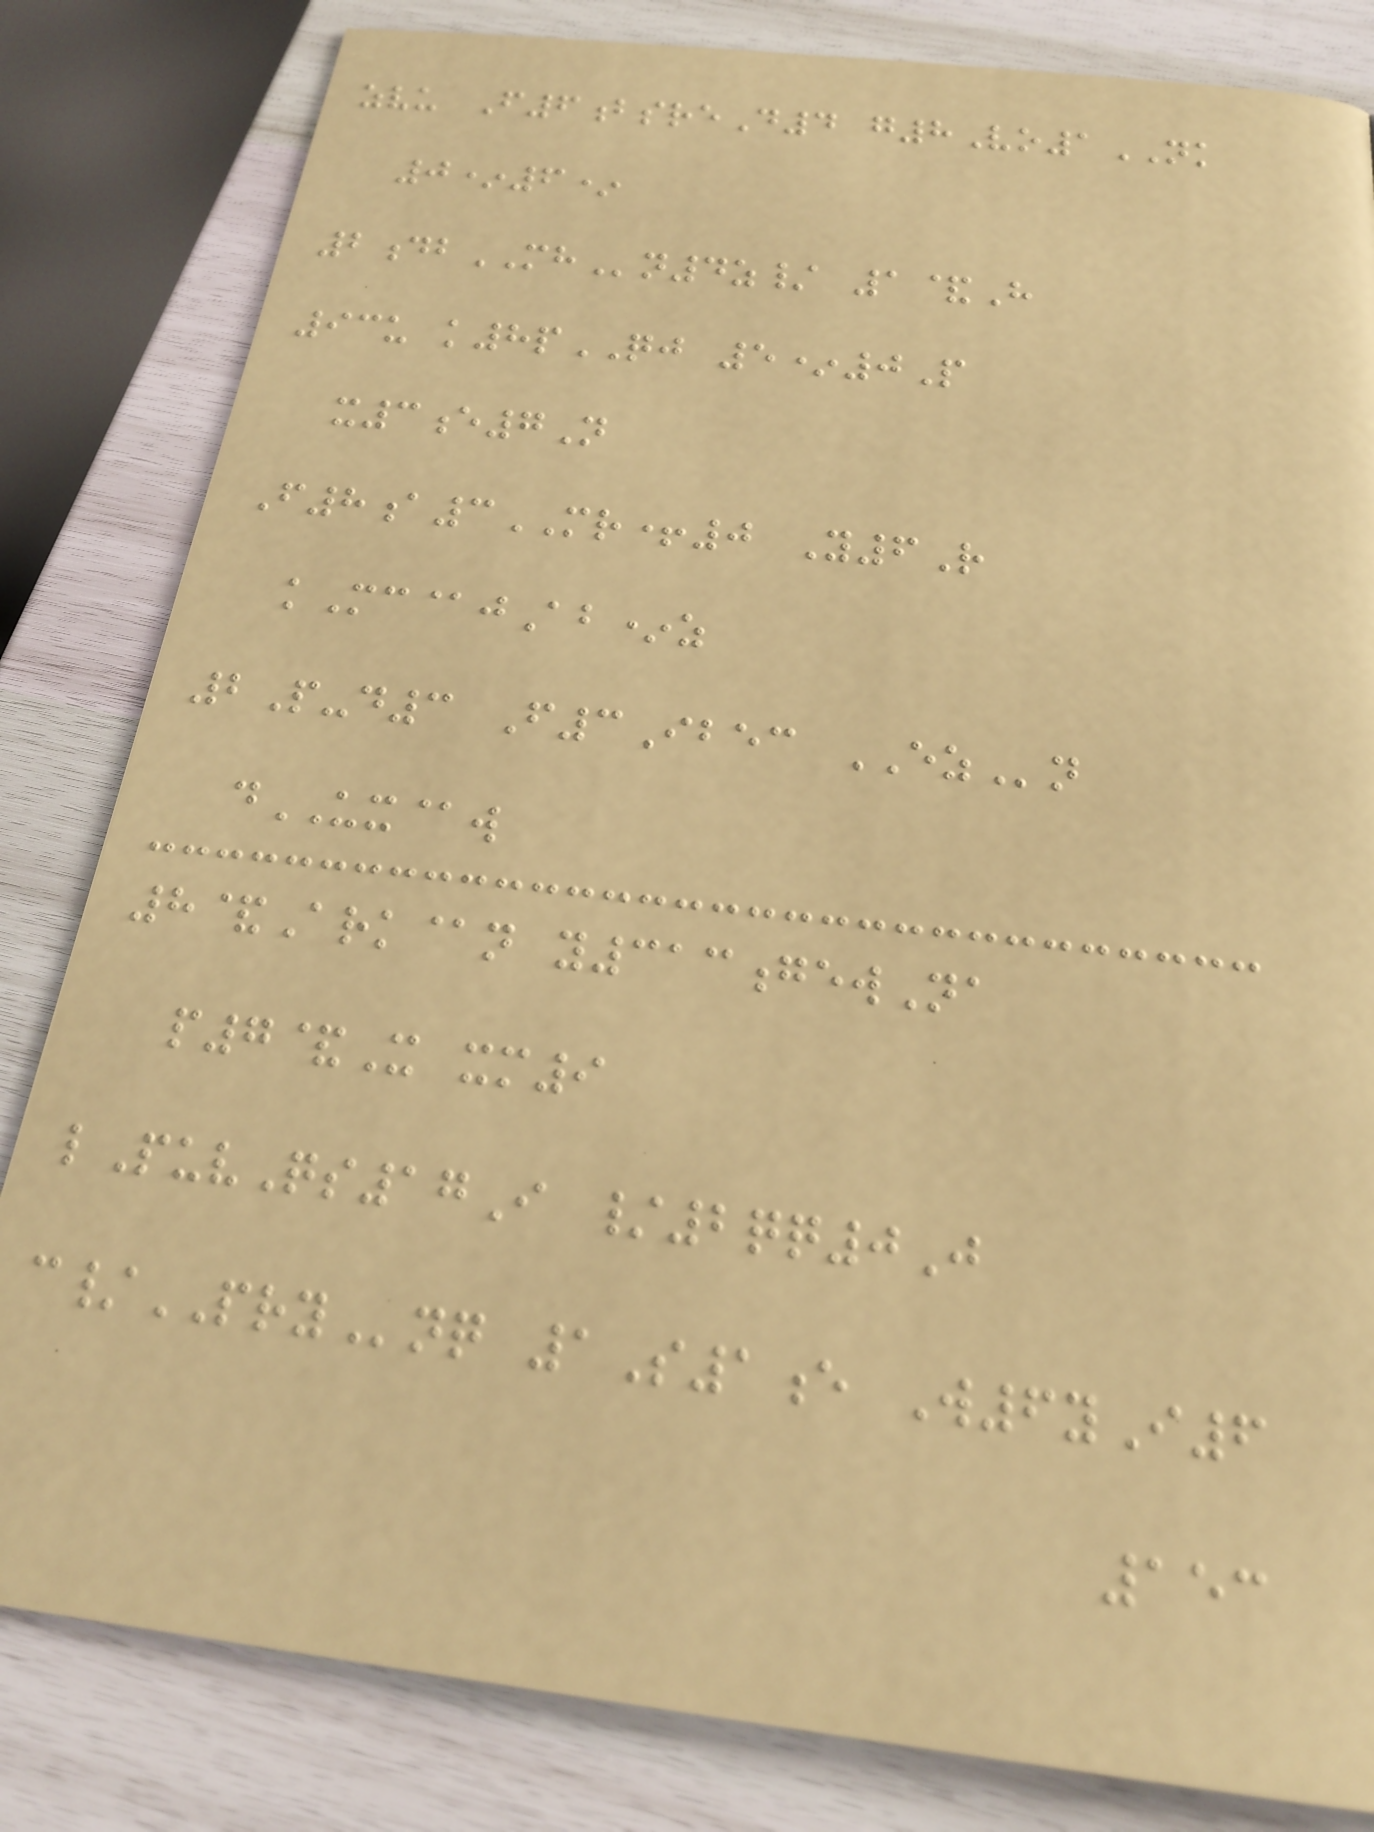zvu F6bsreD4 g8Vo1NK
0*6*
2dbMHn4z/ 1&H
93u k8pQJ 5*0P
x3e7N
F8a3MR+0 Y6R
kMc@jAb*z
2P-d3 F3Ibec EZn
dUX@w
8&Ark@n y313gewNa
p7&X xm9
lPuvQs17I /2qq0J
c/PRYnq 1S1e W6yI6
153
